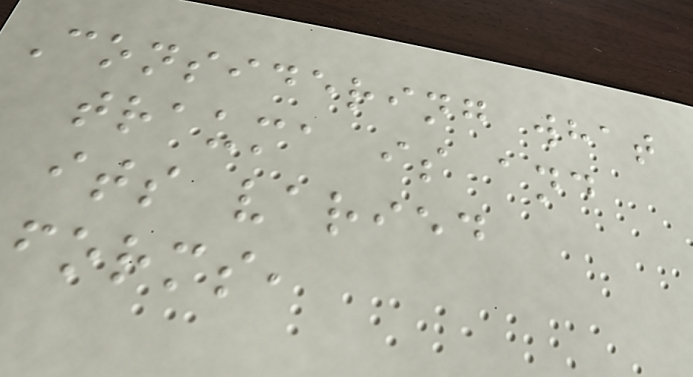Considering what
trauma is and
its varied
forms,
